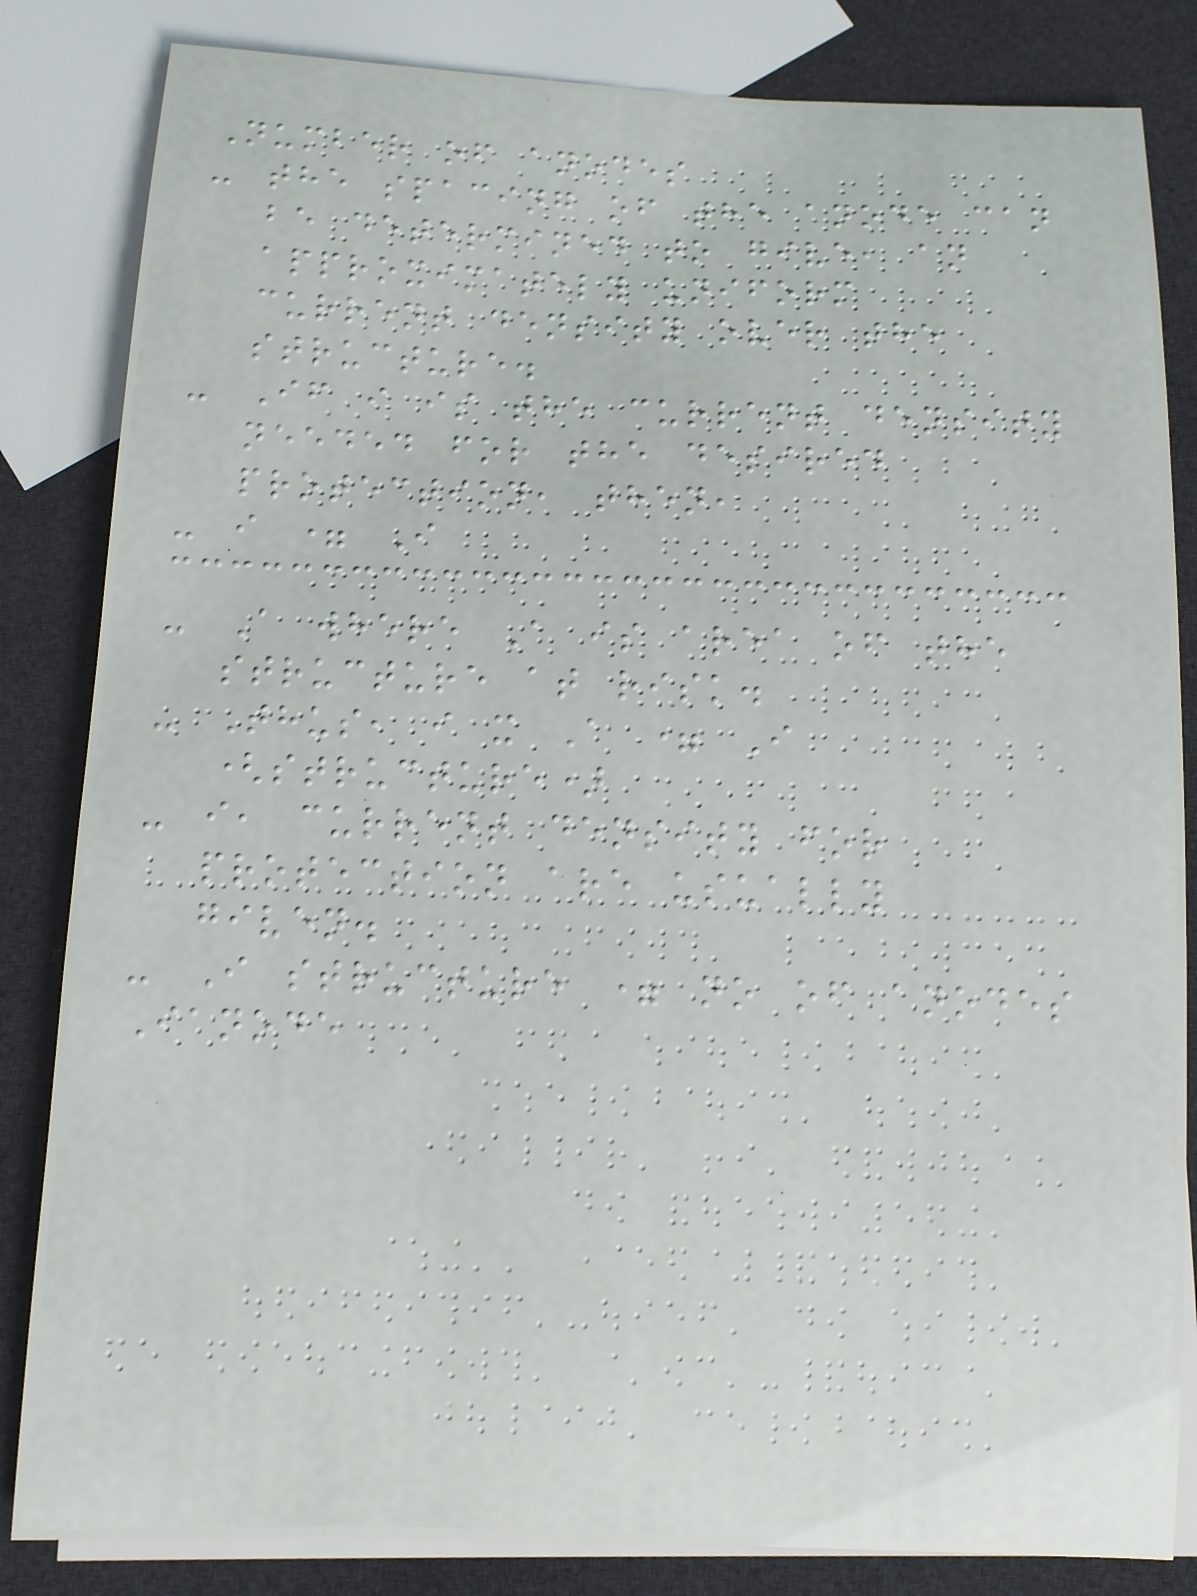Number of anodes
- the spacing of the anode can
be determined to give, an
approximately uniform
current density over the
structure.
- If i is the current density
needed for the desired
protection, then,
- i = I
- A where A is area of the
structure at risk.
- Thus, i x A = I
(structure)
- i, current density for
protection are usually
given.
- I structure = no of anodes
Ianode
